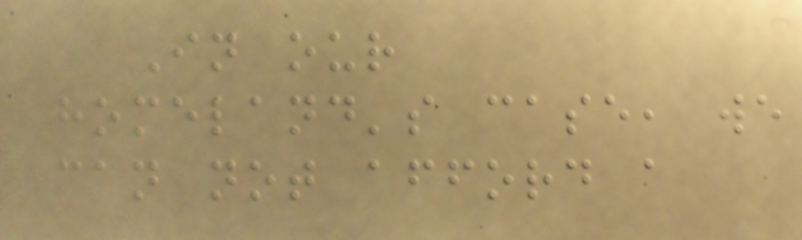In our
homeland's case, we
can not afford a
